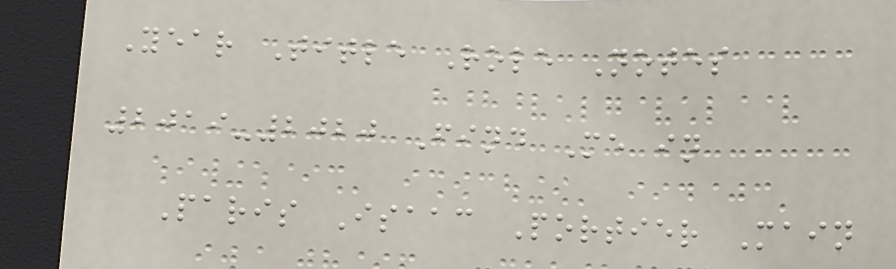Year Title Role Notes
2019-2020 Find Me in
Paris Isaac Portier Main
